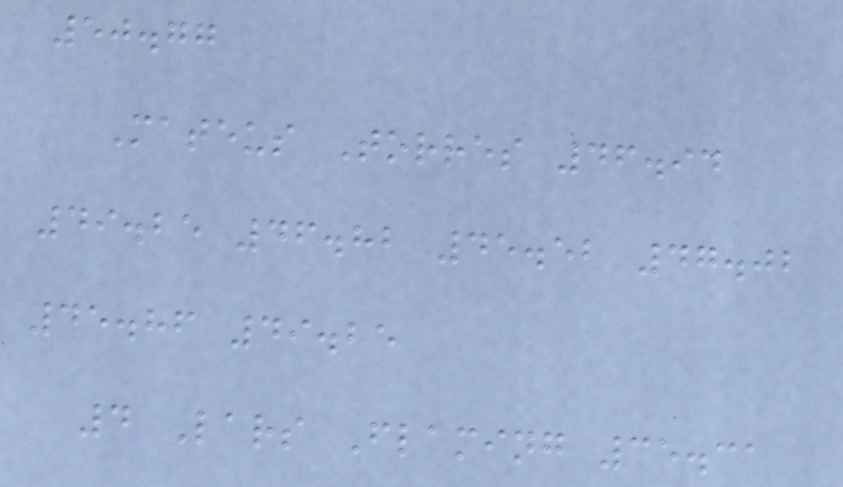50.77
Mateus Torres 46.94
49.25 46.82 45.52 47.02
45.86 49.25
4 Lars Flaming 35.31
